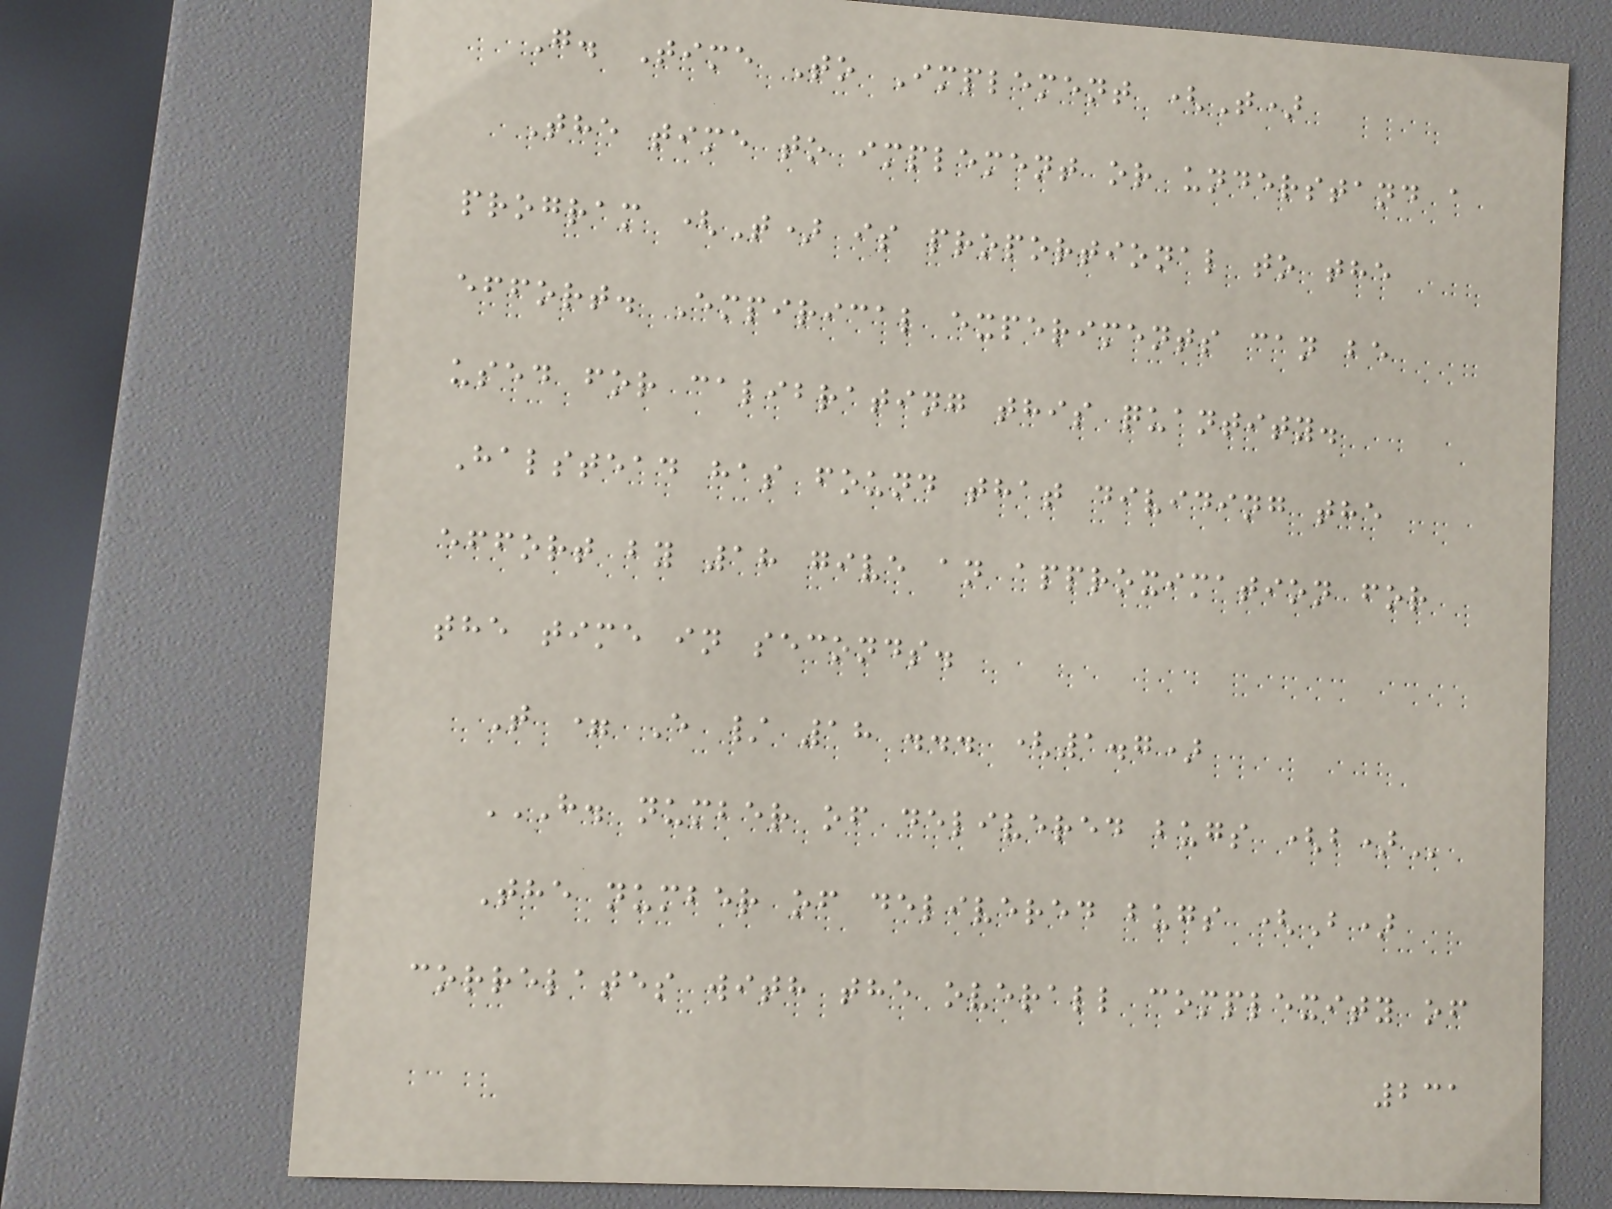G. Time To Implement (T)
The time to implement or understand a
program (T) is proportional to the
effort. Empirical experiments can be
used for calibrating this quantity.
Halstead has found that dividing the
effort by 18 give an approximation for
the time in seconds.
T = E / 18 ... (1.7)
H. NUMBER OF DELIVERED BUGS (B)
The number of delivered bugs (B)
correlates with the overall complexity of
231
